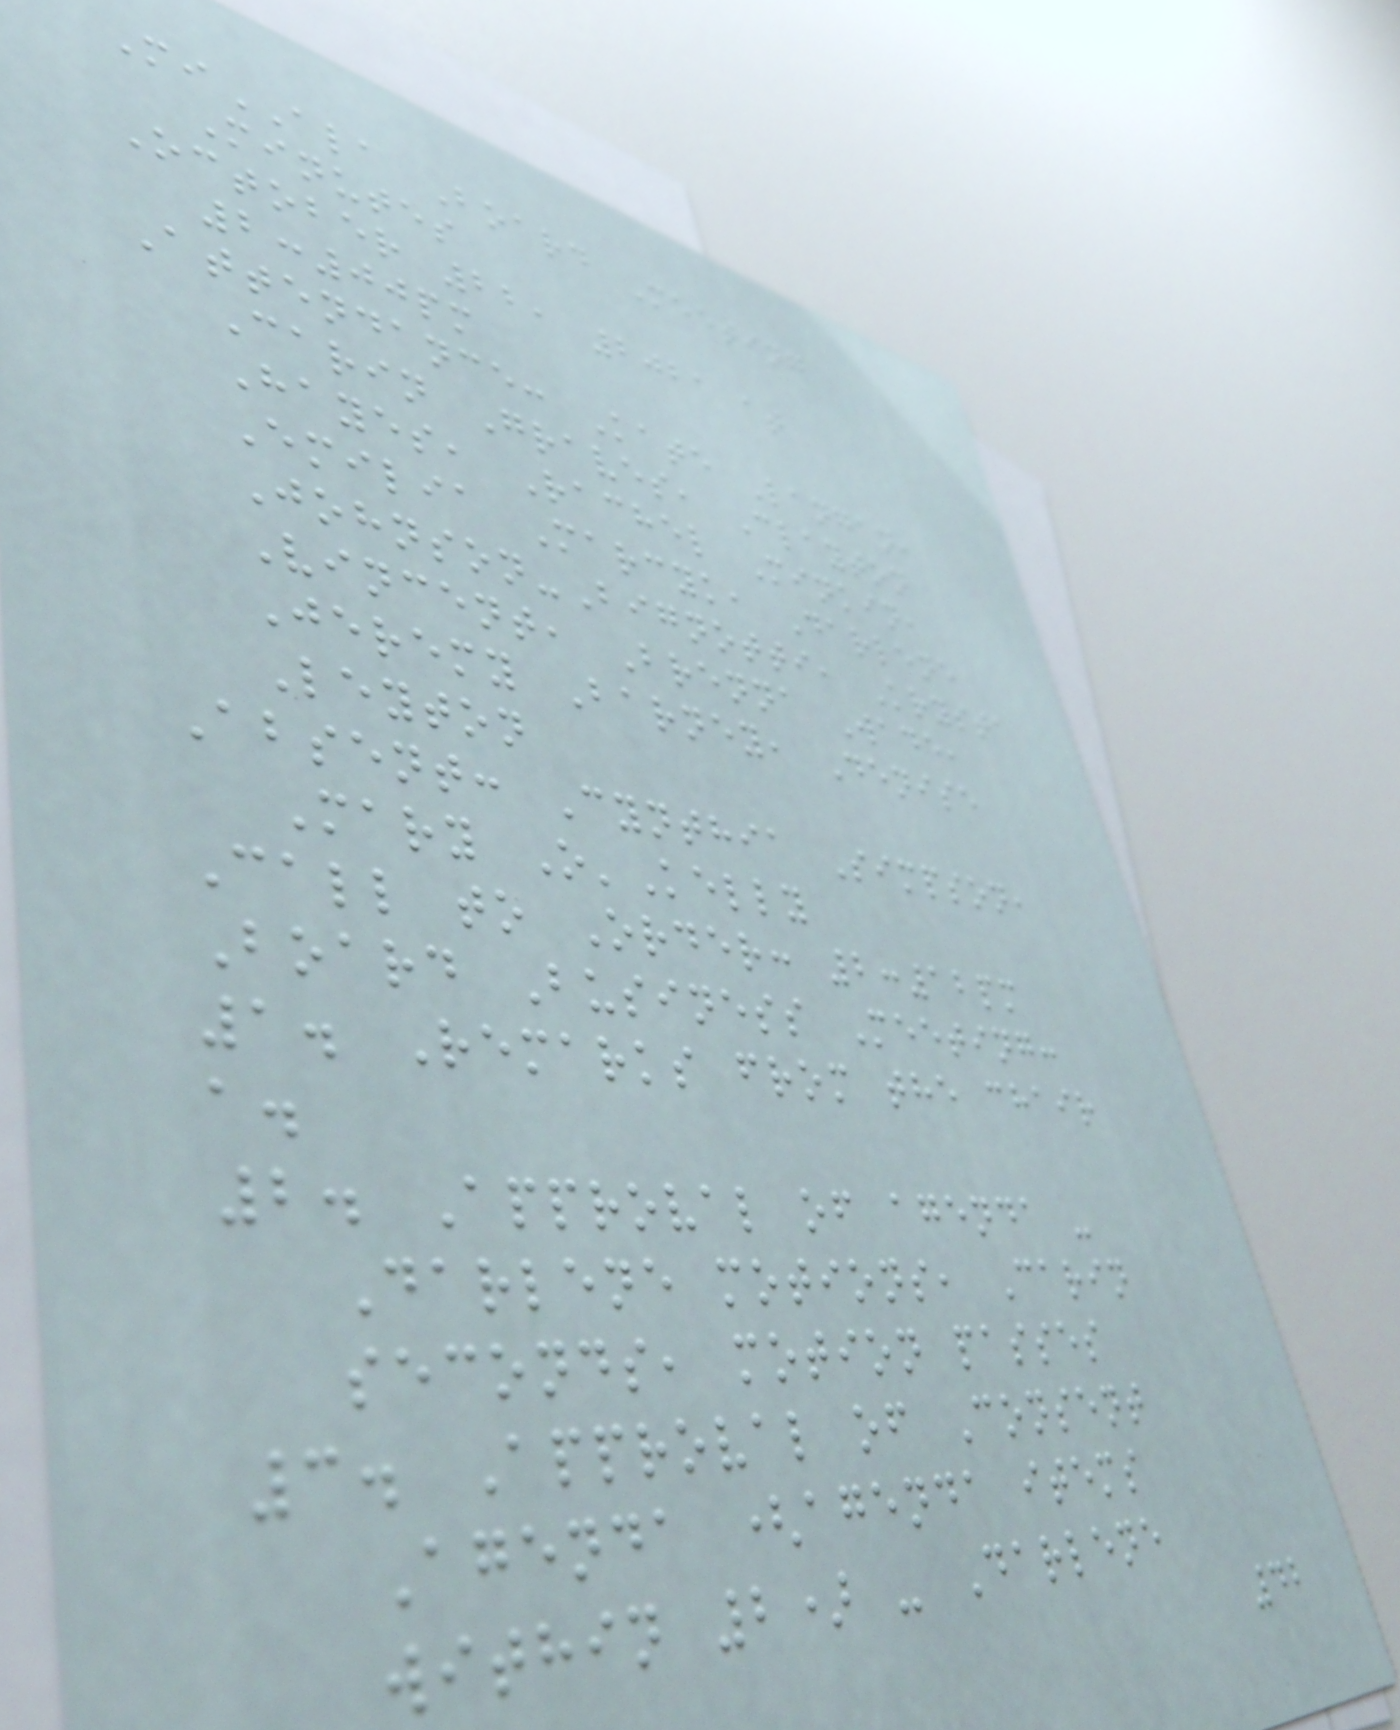MiALA Board Meeting
Minutes
October 22, 2021 at
2:00pm
Attendance: Kate Langan,
Carin Graves, Clayton
Hayes, Rachel Minkin,
Emilia Marcyk, Darlene
Johnson-Bignotti, Krysta
Vincent, Brenna Wade,
Jeremy Barney, Denise
Leyton
Absent: Cynthia Simpson,
Mary O'Kelly
Call to Order: 2:12pm
Board Business Meeting:
1. Remarks from the chair
a.
2. Approval of agenda -
Darlene motions, Carin
seconds, motion passes
3. Approval of Consent
Agenda (agenda items
within 2) - Darlene
42
